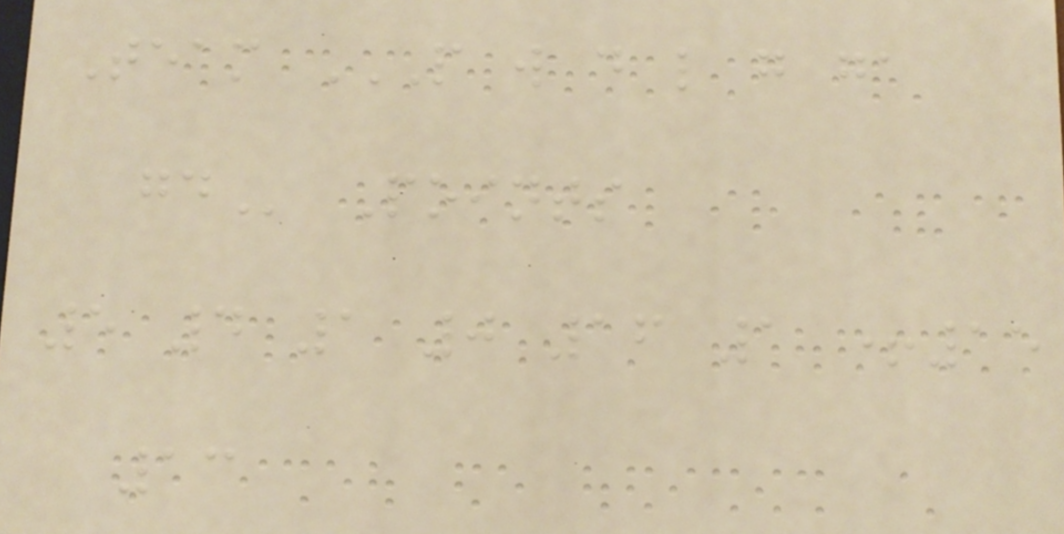Team P W D L G GA
GD Points
5 4 1 0 16 1 +15
13
